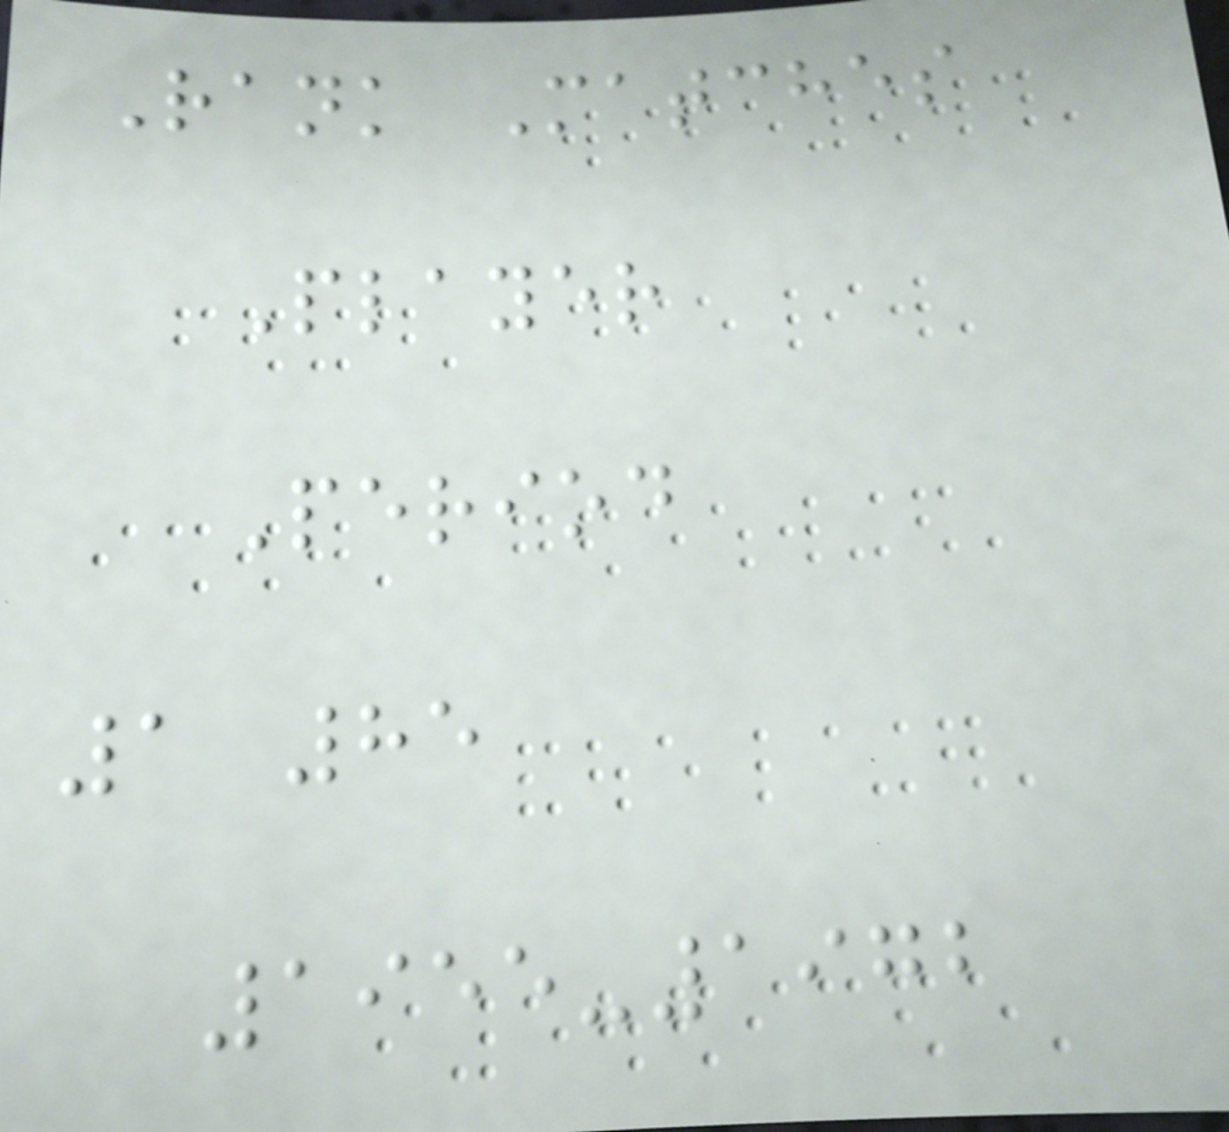Rank Matches
Player
Period
1 85
1955-1972
